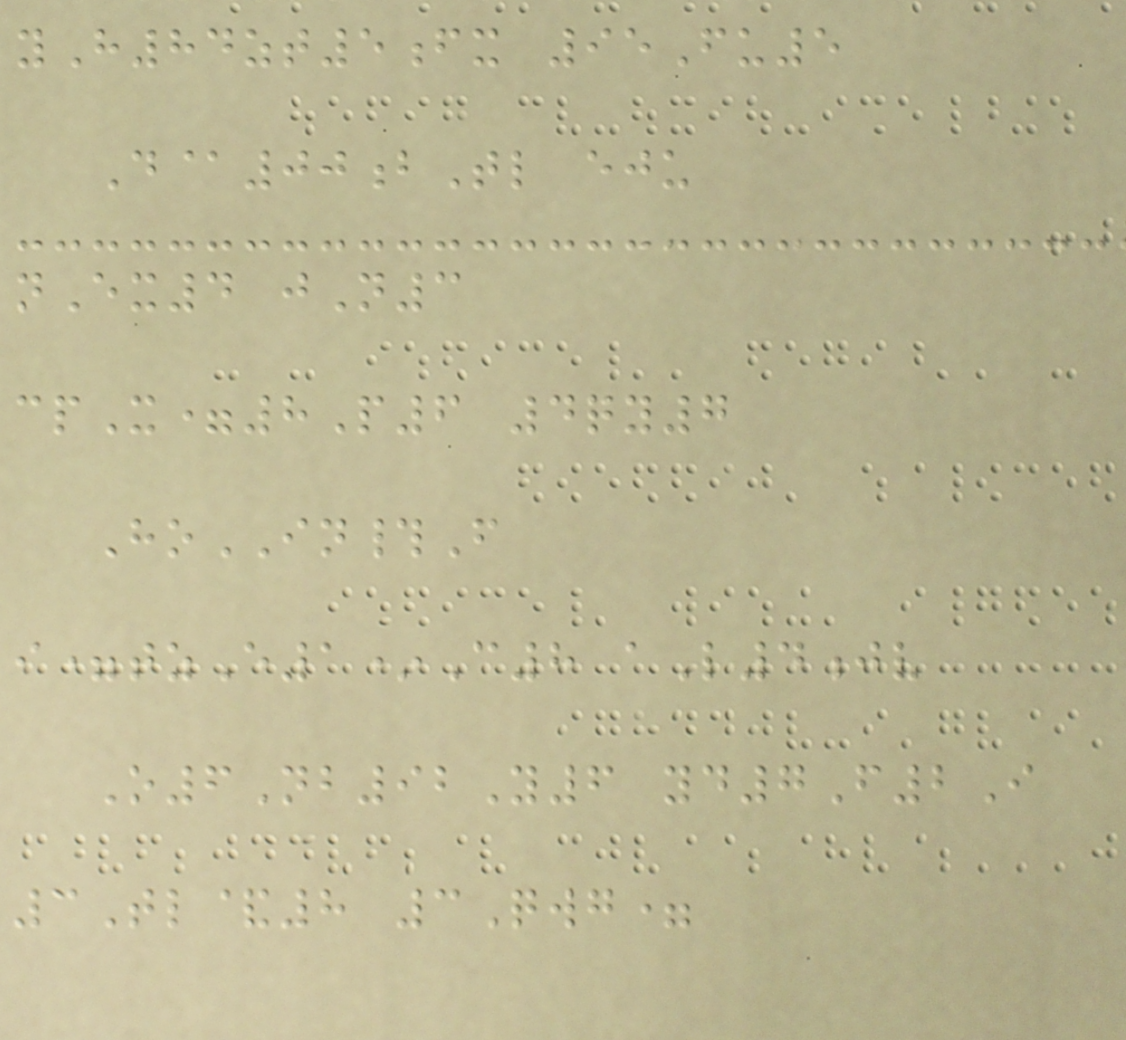yH84zt5fx 95Fu5
D@00bTl eju
nEx4 jN3
cpX=8P6 4qy7
HoIN#F
i=tzE1*C8 aL4jv
O6Nb92Y6 yd7F2I
3Tl&8 3Qwg=
